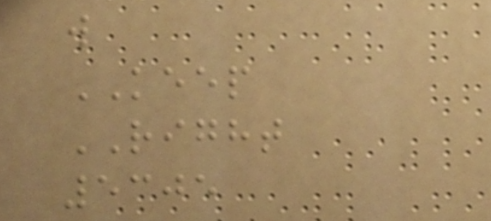w
KEEP
RIGHT
5305
